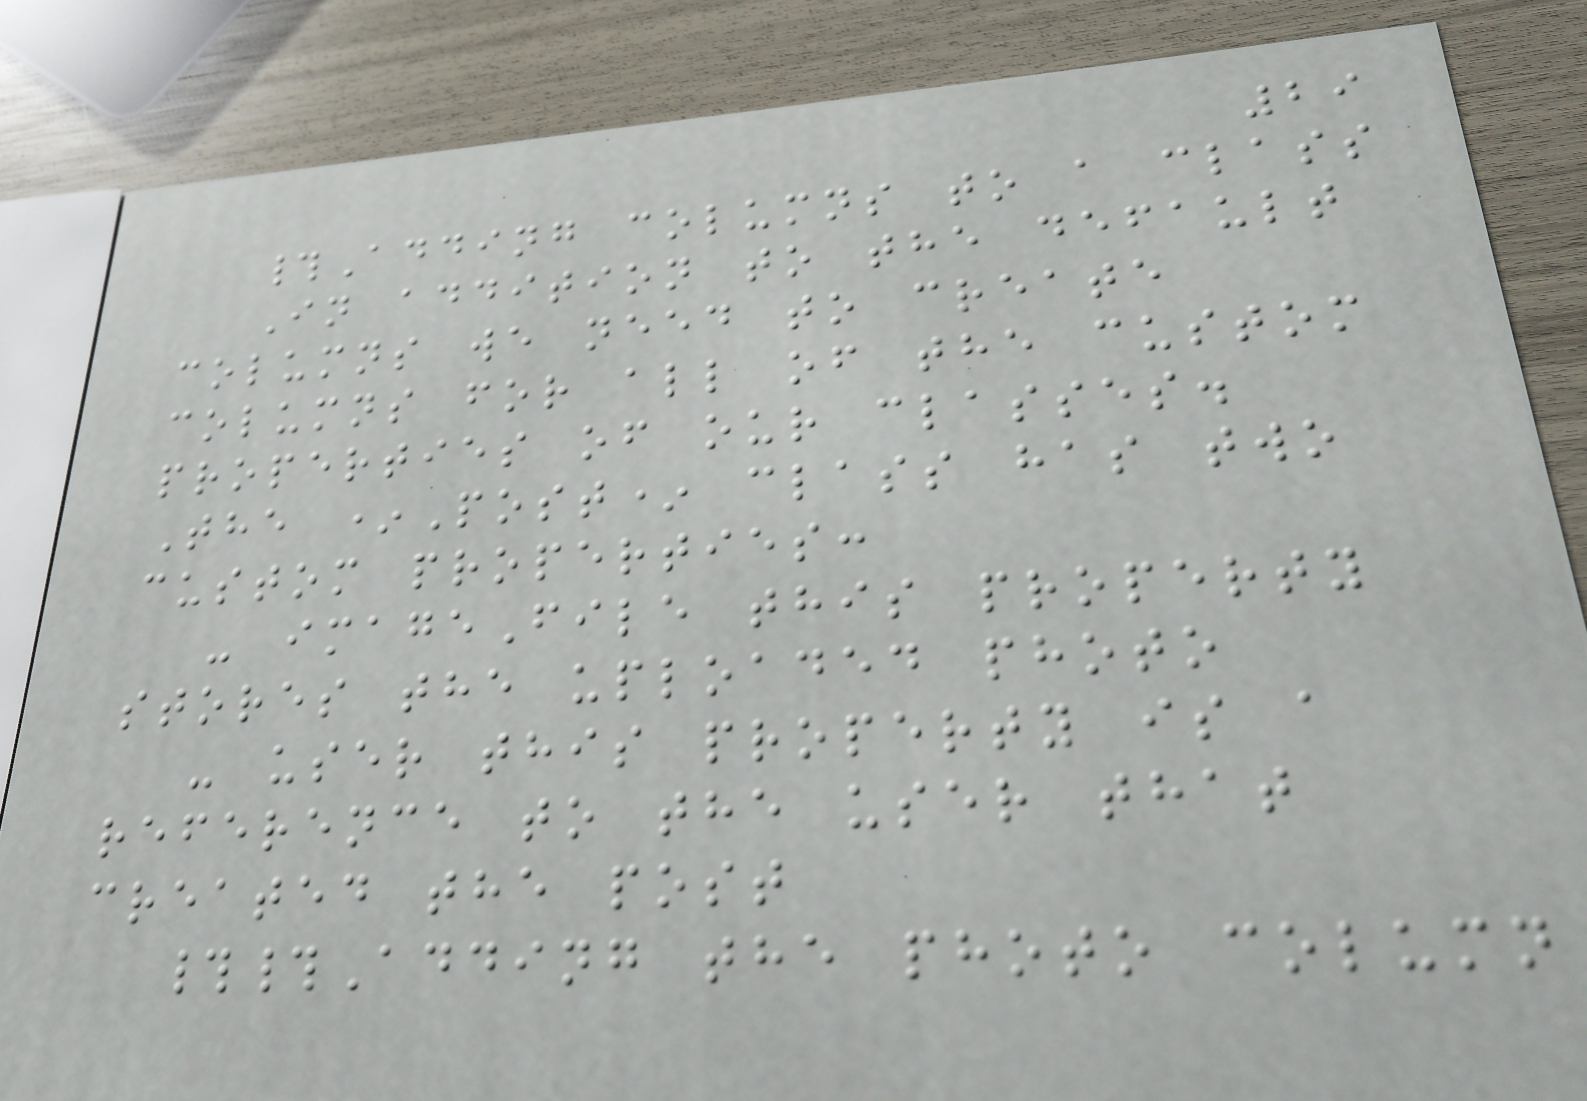29
#Adding columns to a class
In addition to the default
columns we need to create
columns for all of the custom
properties of our classes.
The *Post* class has two
custom properties:
- imageFile this property
stores the uploaded photo
- user this property is a
reference to the user that
created the post
##Adding the photo column
